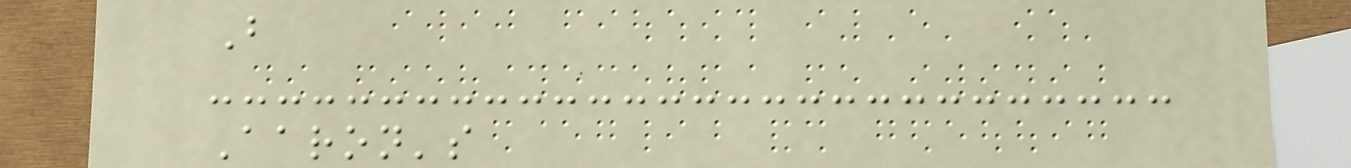B
Aaron's
